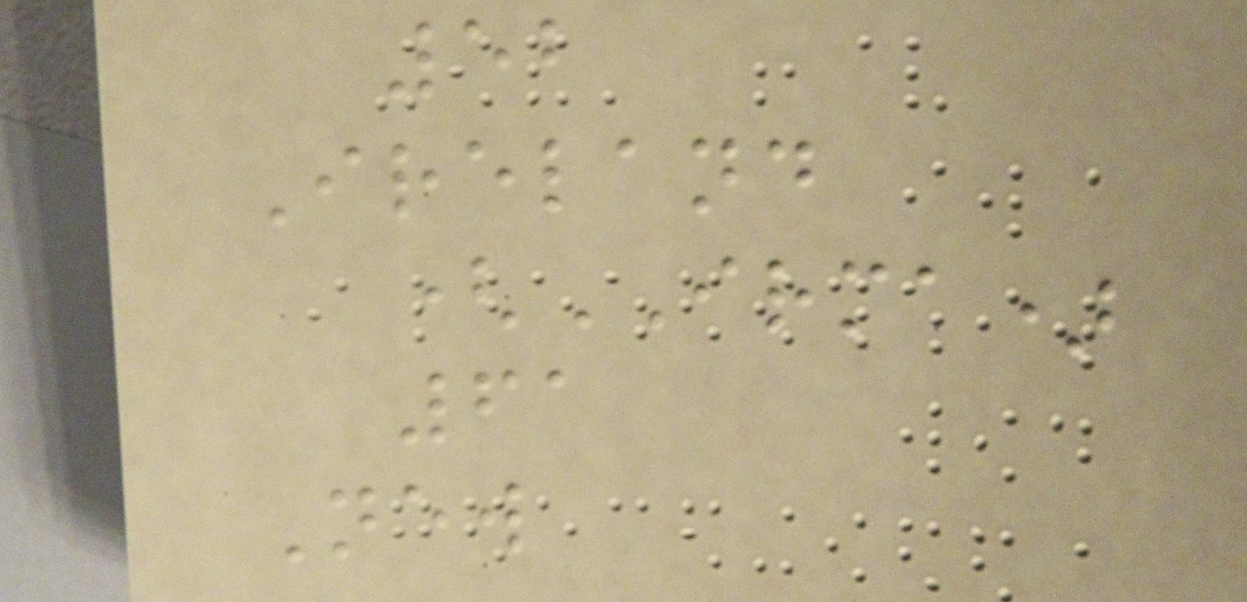52
Ireland
(IRMA)
61
New
